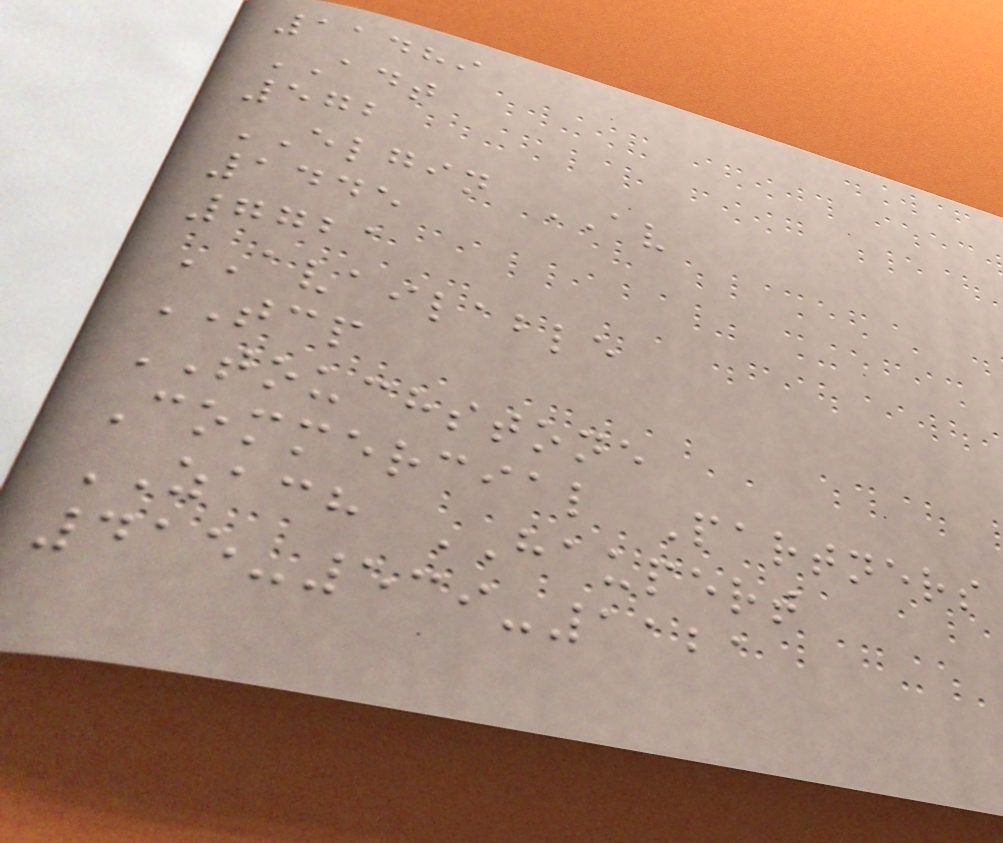11489
ADT
572
ELGIN AV
1445
7721
AVAILABLE
TCP
TOUCHSTONE
Commercial Partners
ZACH HAUPERT
415-539-1121
